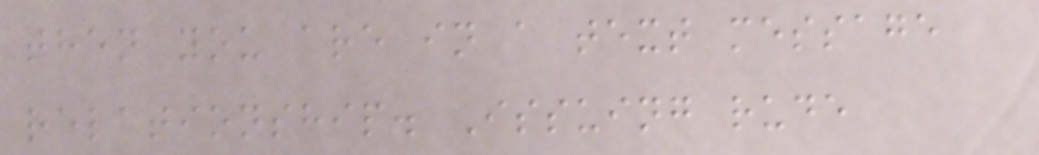then you are in a text message
relationship. Issuing rude
